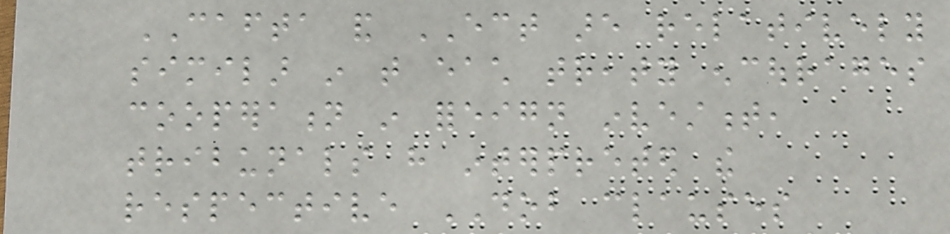CAFTA and ECT are relatively
similar in that each treaty encourages
cooperation in foreign investment,
tribunals have interpreted the
respective DOB clauses
